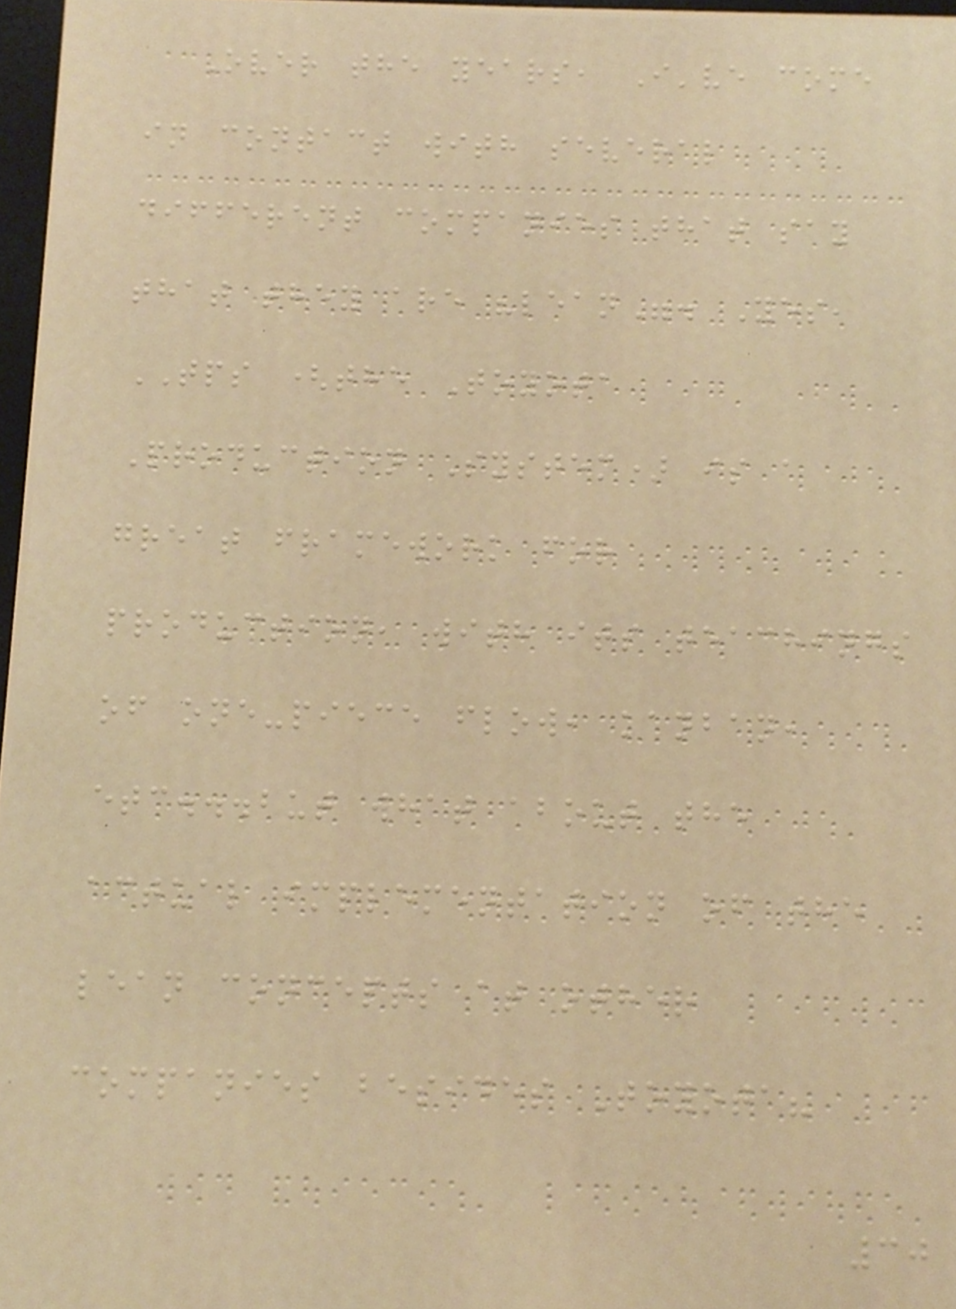Over the years, I've come
in contact with several
different companies that say
that they are "lean". Yes,
TPS (the Toyota
Production System) is a
great framework for
production, with its teachings
of one-piece flow, kanban,
etc...but what about the
actual implementation of the
lean concepts at other
companies besides Toyota?
30
